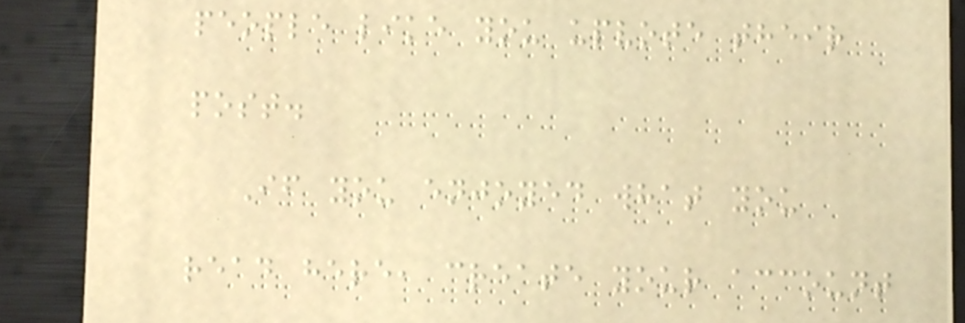people like you upvote their
post.
If you enjoyed what you
read here, create your account
